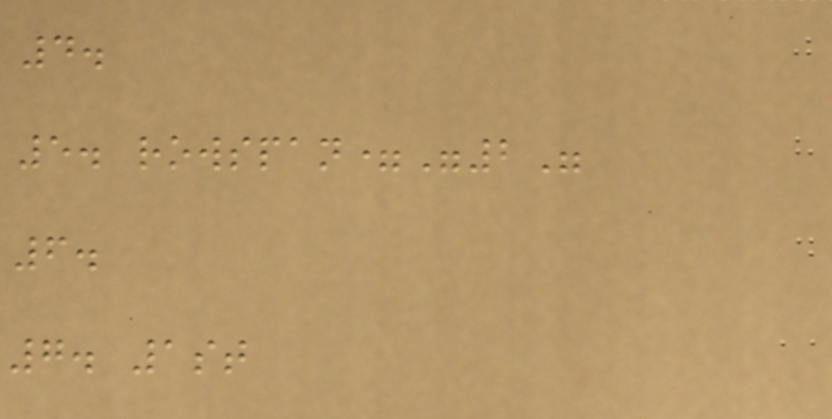4.
5. rowspan="2"
6.
7. 1st
